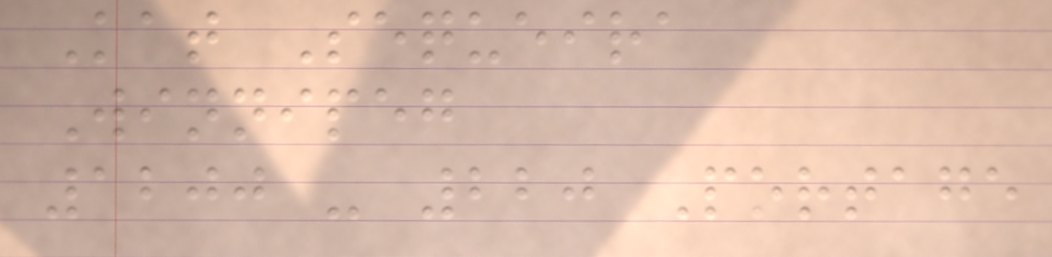Kat Sequeira
Winnipeg
1200 - 220 Portage
